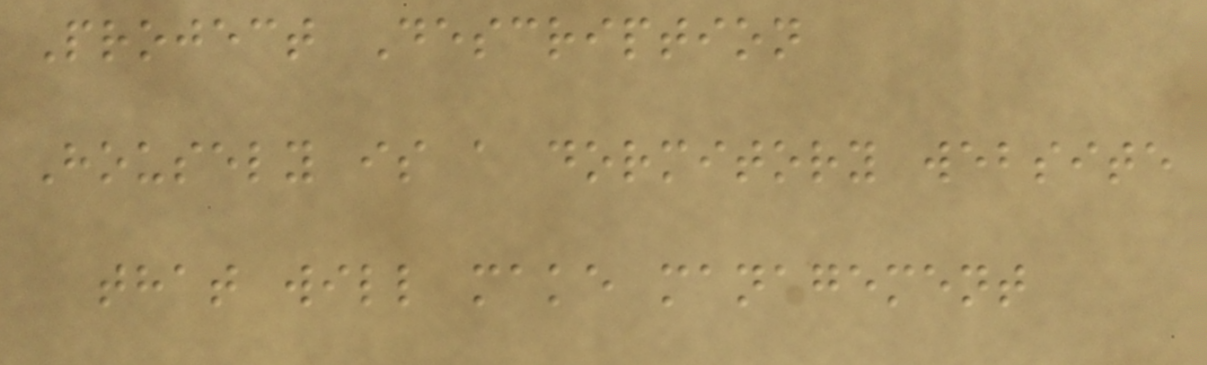Project Description
Housely is a dormitory website
that will make management
